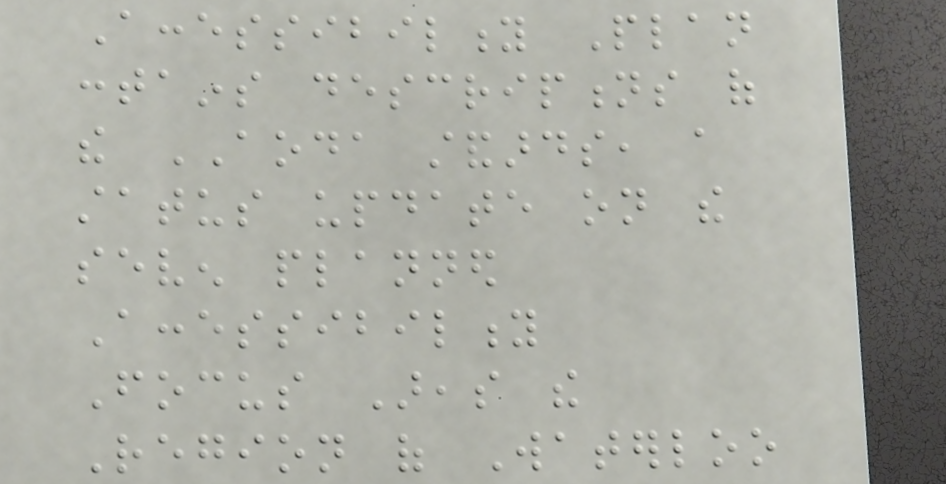Accessibility Plan
contains descriptions of
the AODA standards, a
status update on the
seven planned
Accessibility
Focus Areas the
Region of Waterloo
